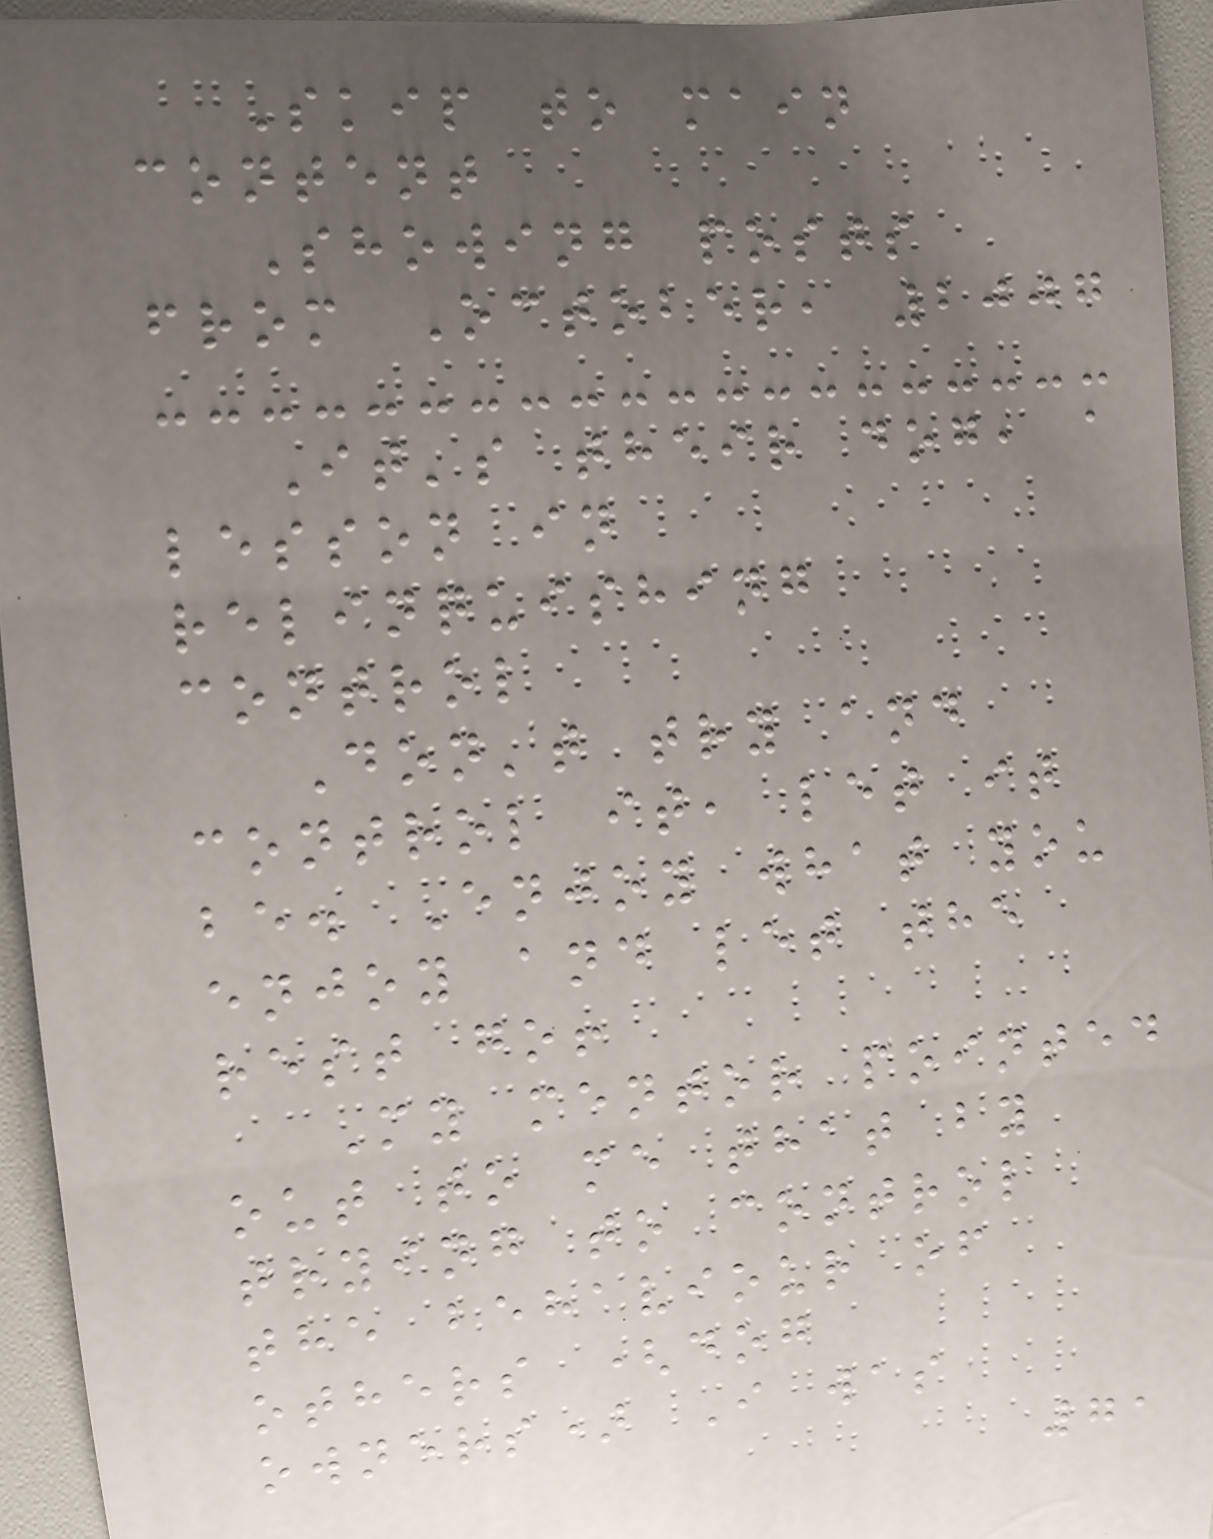Skip to main
content
Showing posts
from October, 2007
It's their dog, a
lesson in
relinquishing
control
Don't try and
control it, let it
be. Enjoy what you
enjoy and let the
rest go!
My mentor pointed
out to me that by
trying to control
the behaviour of
others (dog
owners) I was
71
